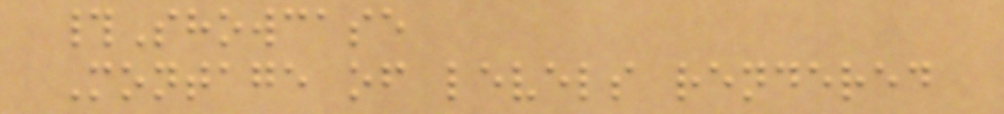#Showcase
Montage of levels rendered
